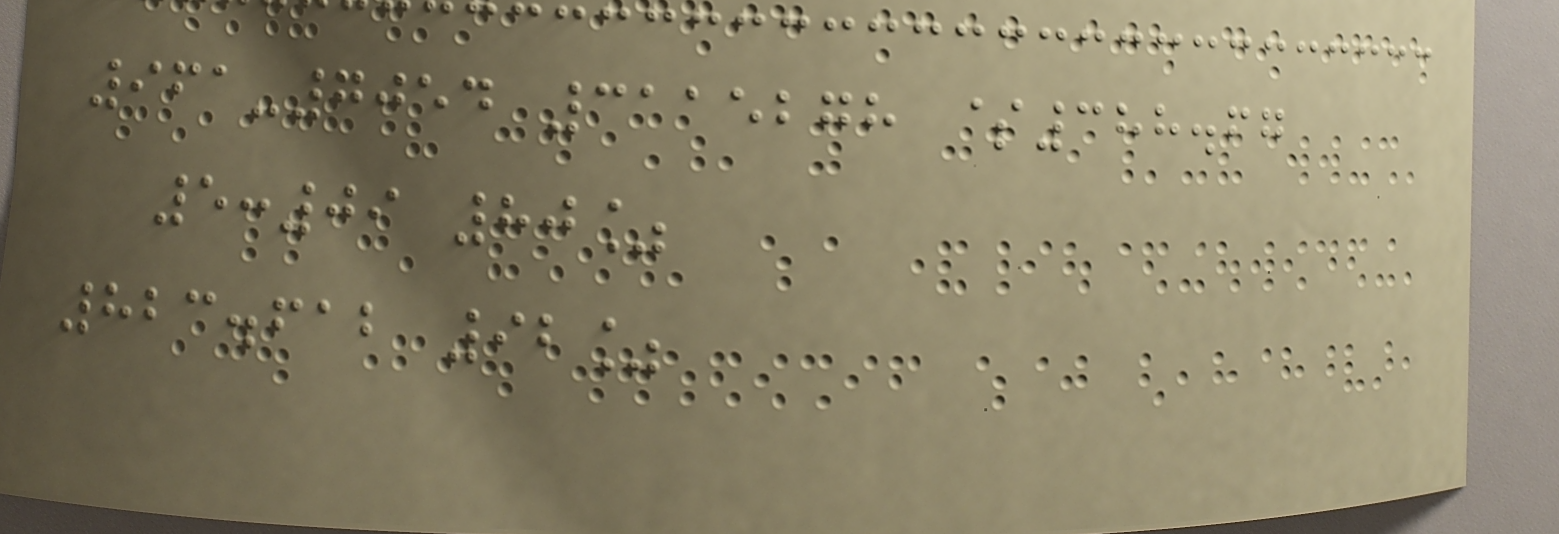961-7054 3115278 $388.67
5:09 80%
823.612 92%
